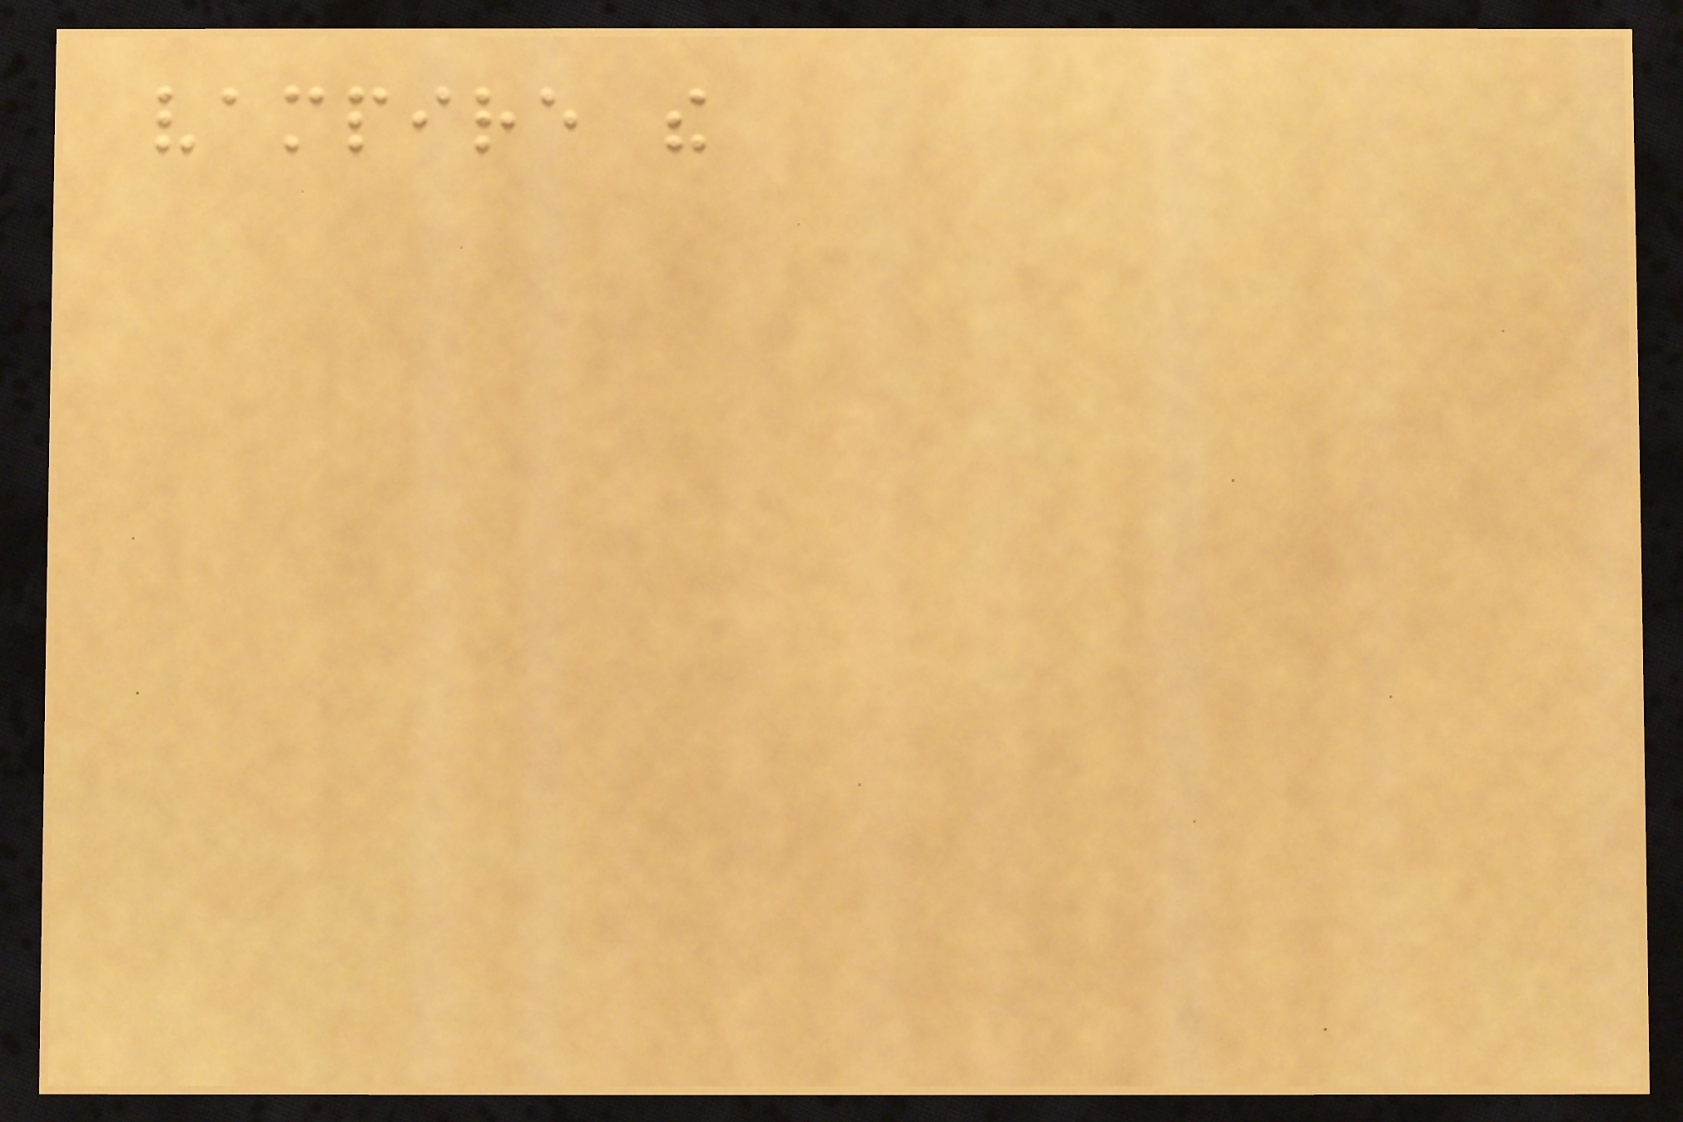vampire the
